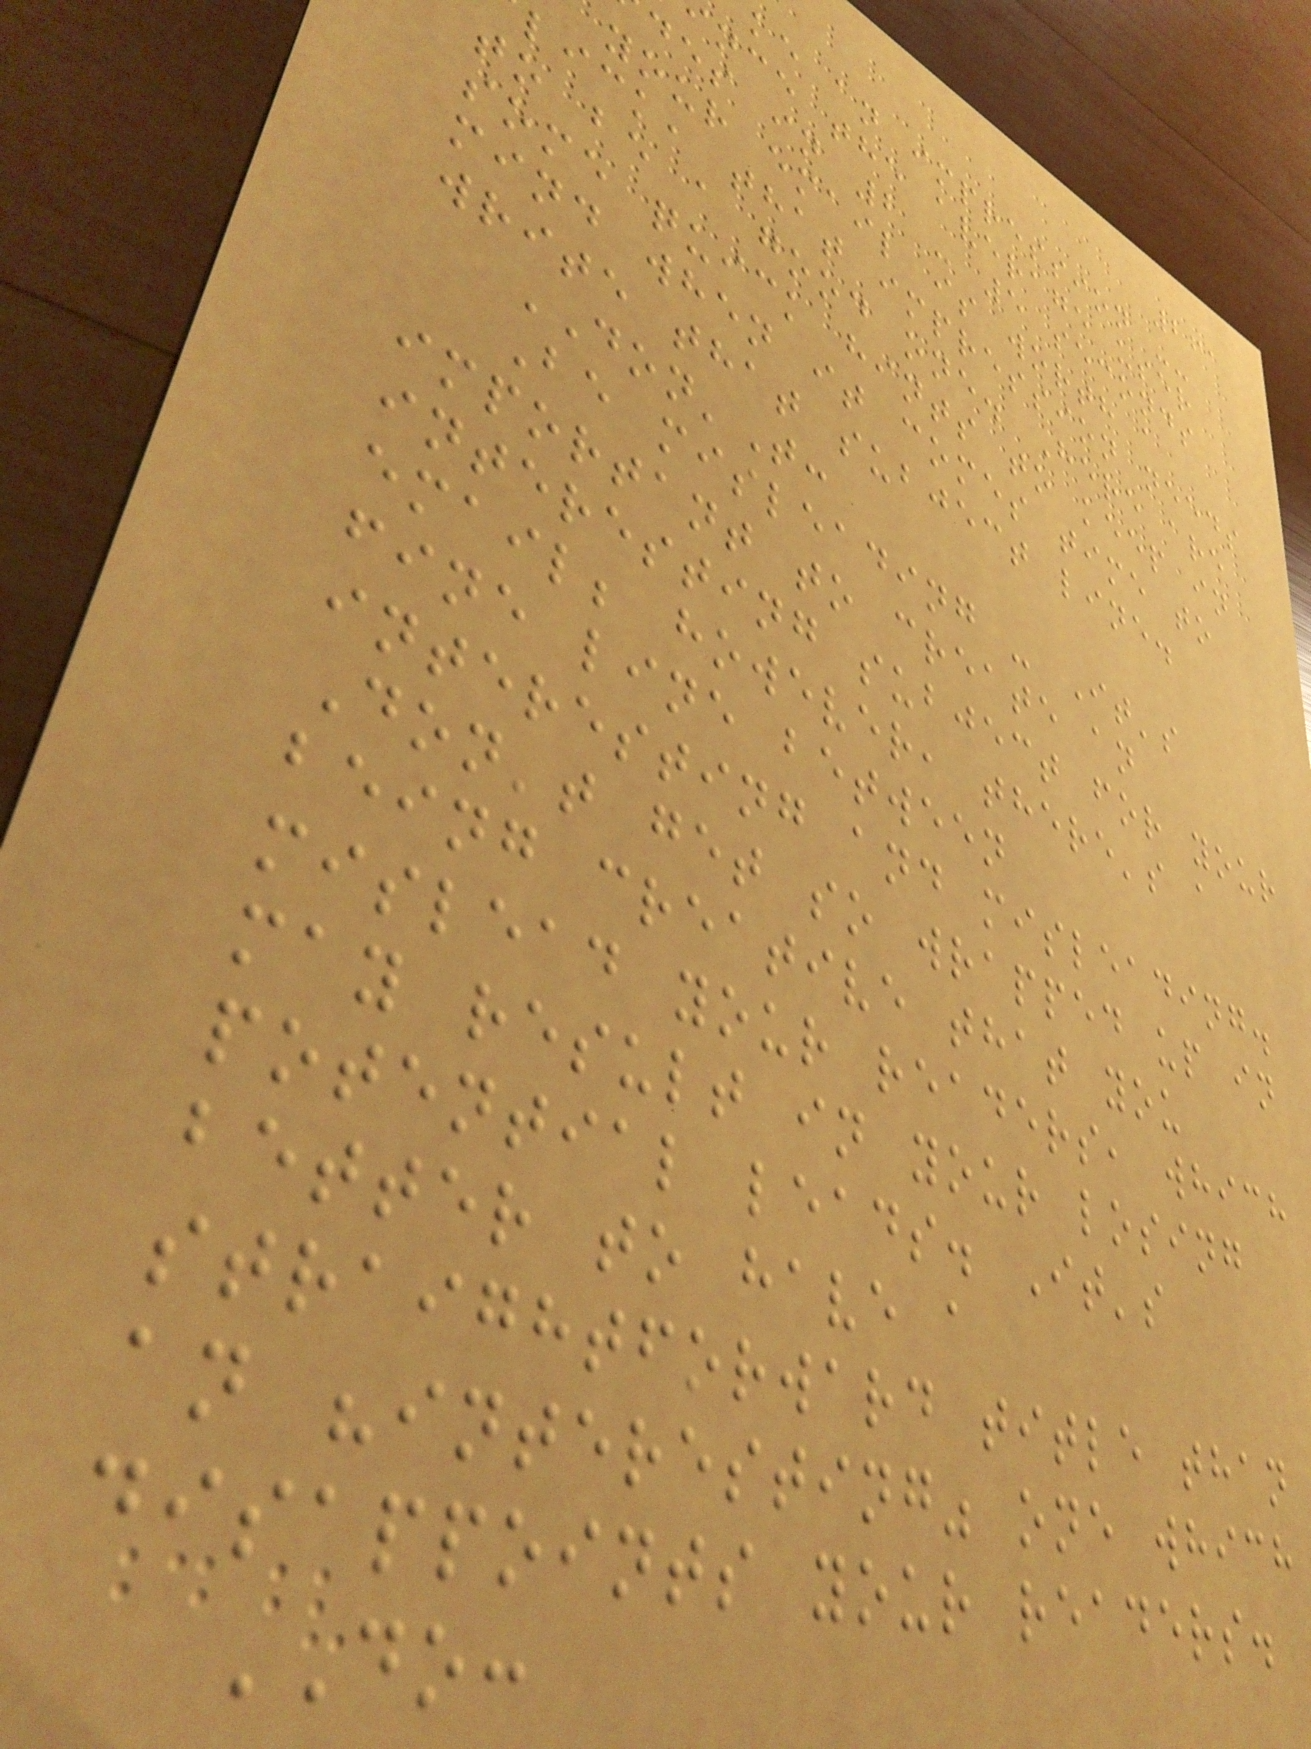261
ke an impression --
nce the average user
des in 2 - 5 seconds
your email is worth a
lick, that impression needs
to be a good one. Here are
some quick hints to keep in
mind when it comes time to
write that subject line.
DON'T:
Be misleading - It's
important to create an
interesting subject for your
email; however, there's a
fine line between
interesting and misleading.
Don't get so wrapped up in
being creative that you
mislead your readers, which
may result in your losing
potential leads. It's
better to have a
straightforward title than
an "interesting" one which
disappoints your readers.
DO:
